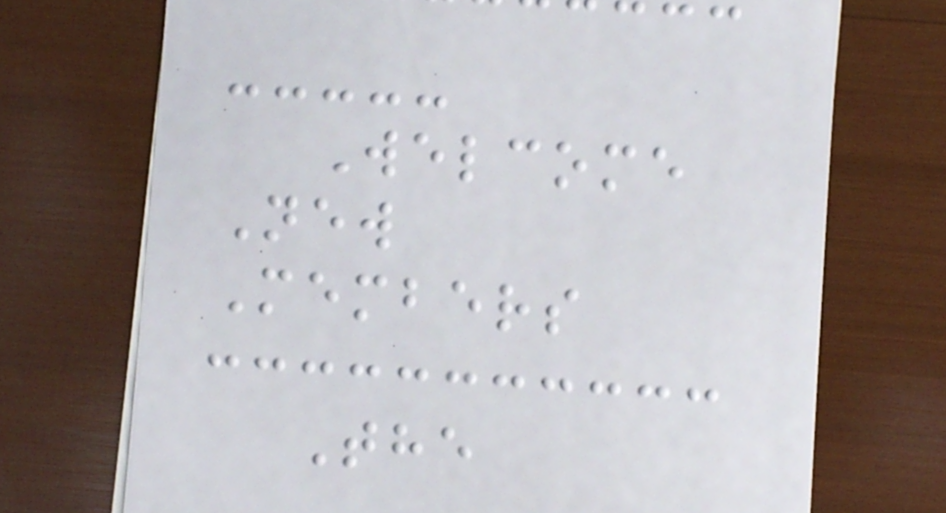Welcome
New
Members
The
